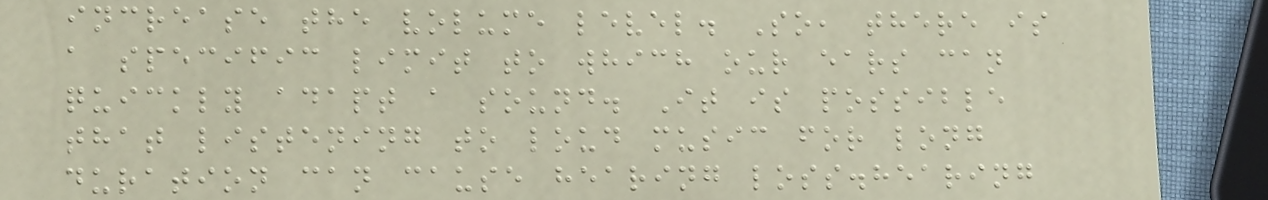increase the volume level. So, there is
a specific limit to which our ears can
quickly adapt a sound. It is possible
that listening to loud music for long
duration can cause hearing loss.hearing
